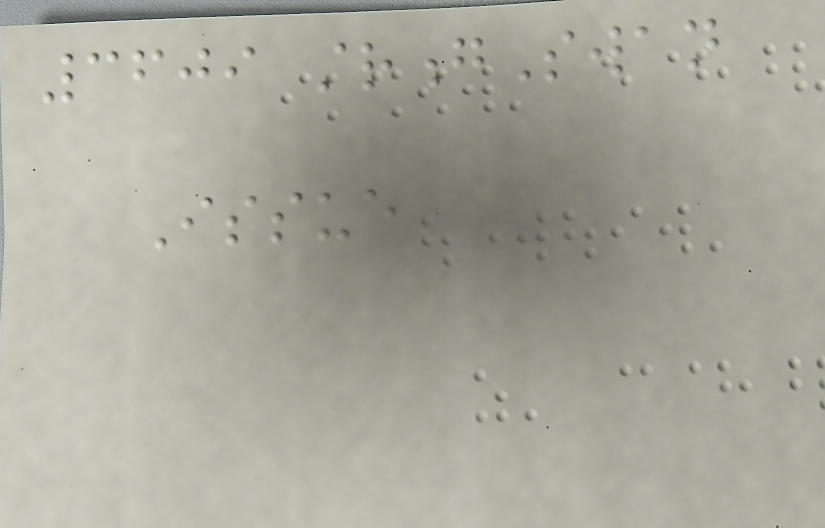3609 strongSwan
Issue
